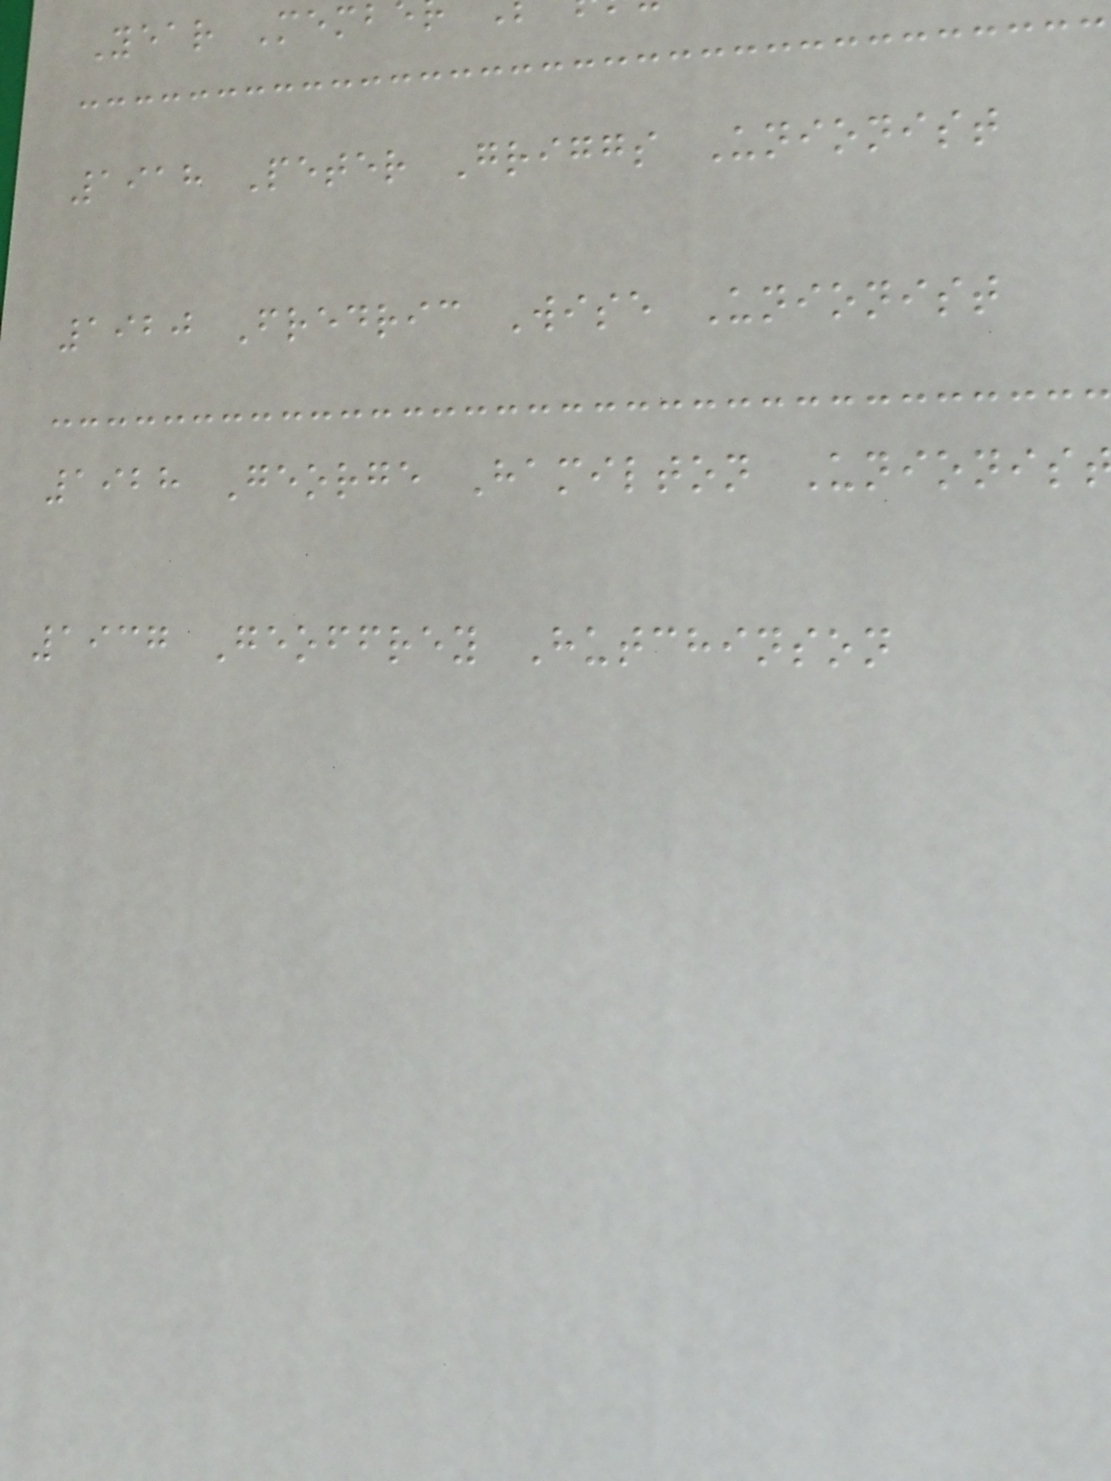Year Memb
1918 Peter Griggs Unionist
1920 Fredric Wise Unionist
1928 George Hamilton Unionis
1937 Geoffrey Hutchinson
